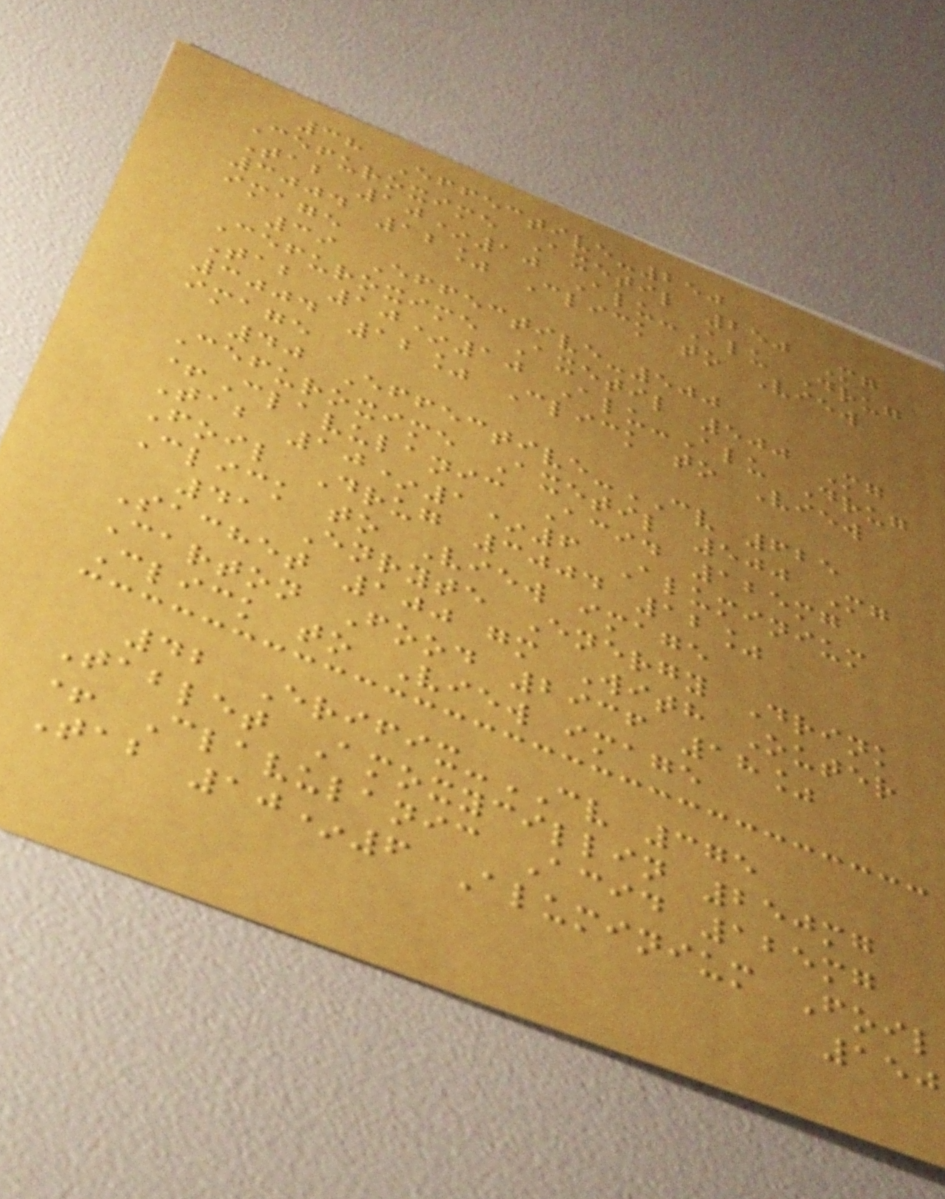38 Effective-250
Cefuroxime Axetil 250 Mg
Tab 10*10 Alu-Alu Drug
3004 12% Click to View
image
39 Effective-500
Cefuroxime Axetil 500 Mg
Tab 10*10 Alu-Alu Drug
3004 12% Click to View
image
40 Effective-CV 625
Cefuroxime Axetil 500 Mg
+Clavulanic Acid 125mg
Tab 10*1*6 Aluminium
Foil Drug 3004 12%
Click to View image
41 Enryte Energy Drink
Sachet 100 gm With Outer
Carton Food 2936 18%
Click to View image
42 Erifix-CV 375
Tablet Amoxycillin 250mg
+ Clavulanic Acid 125mg
Tab 10*6 Aluminium Foil
150
